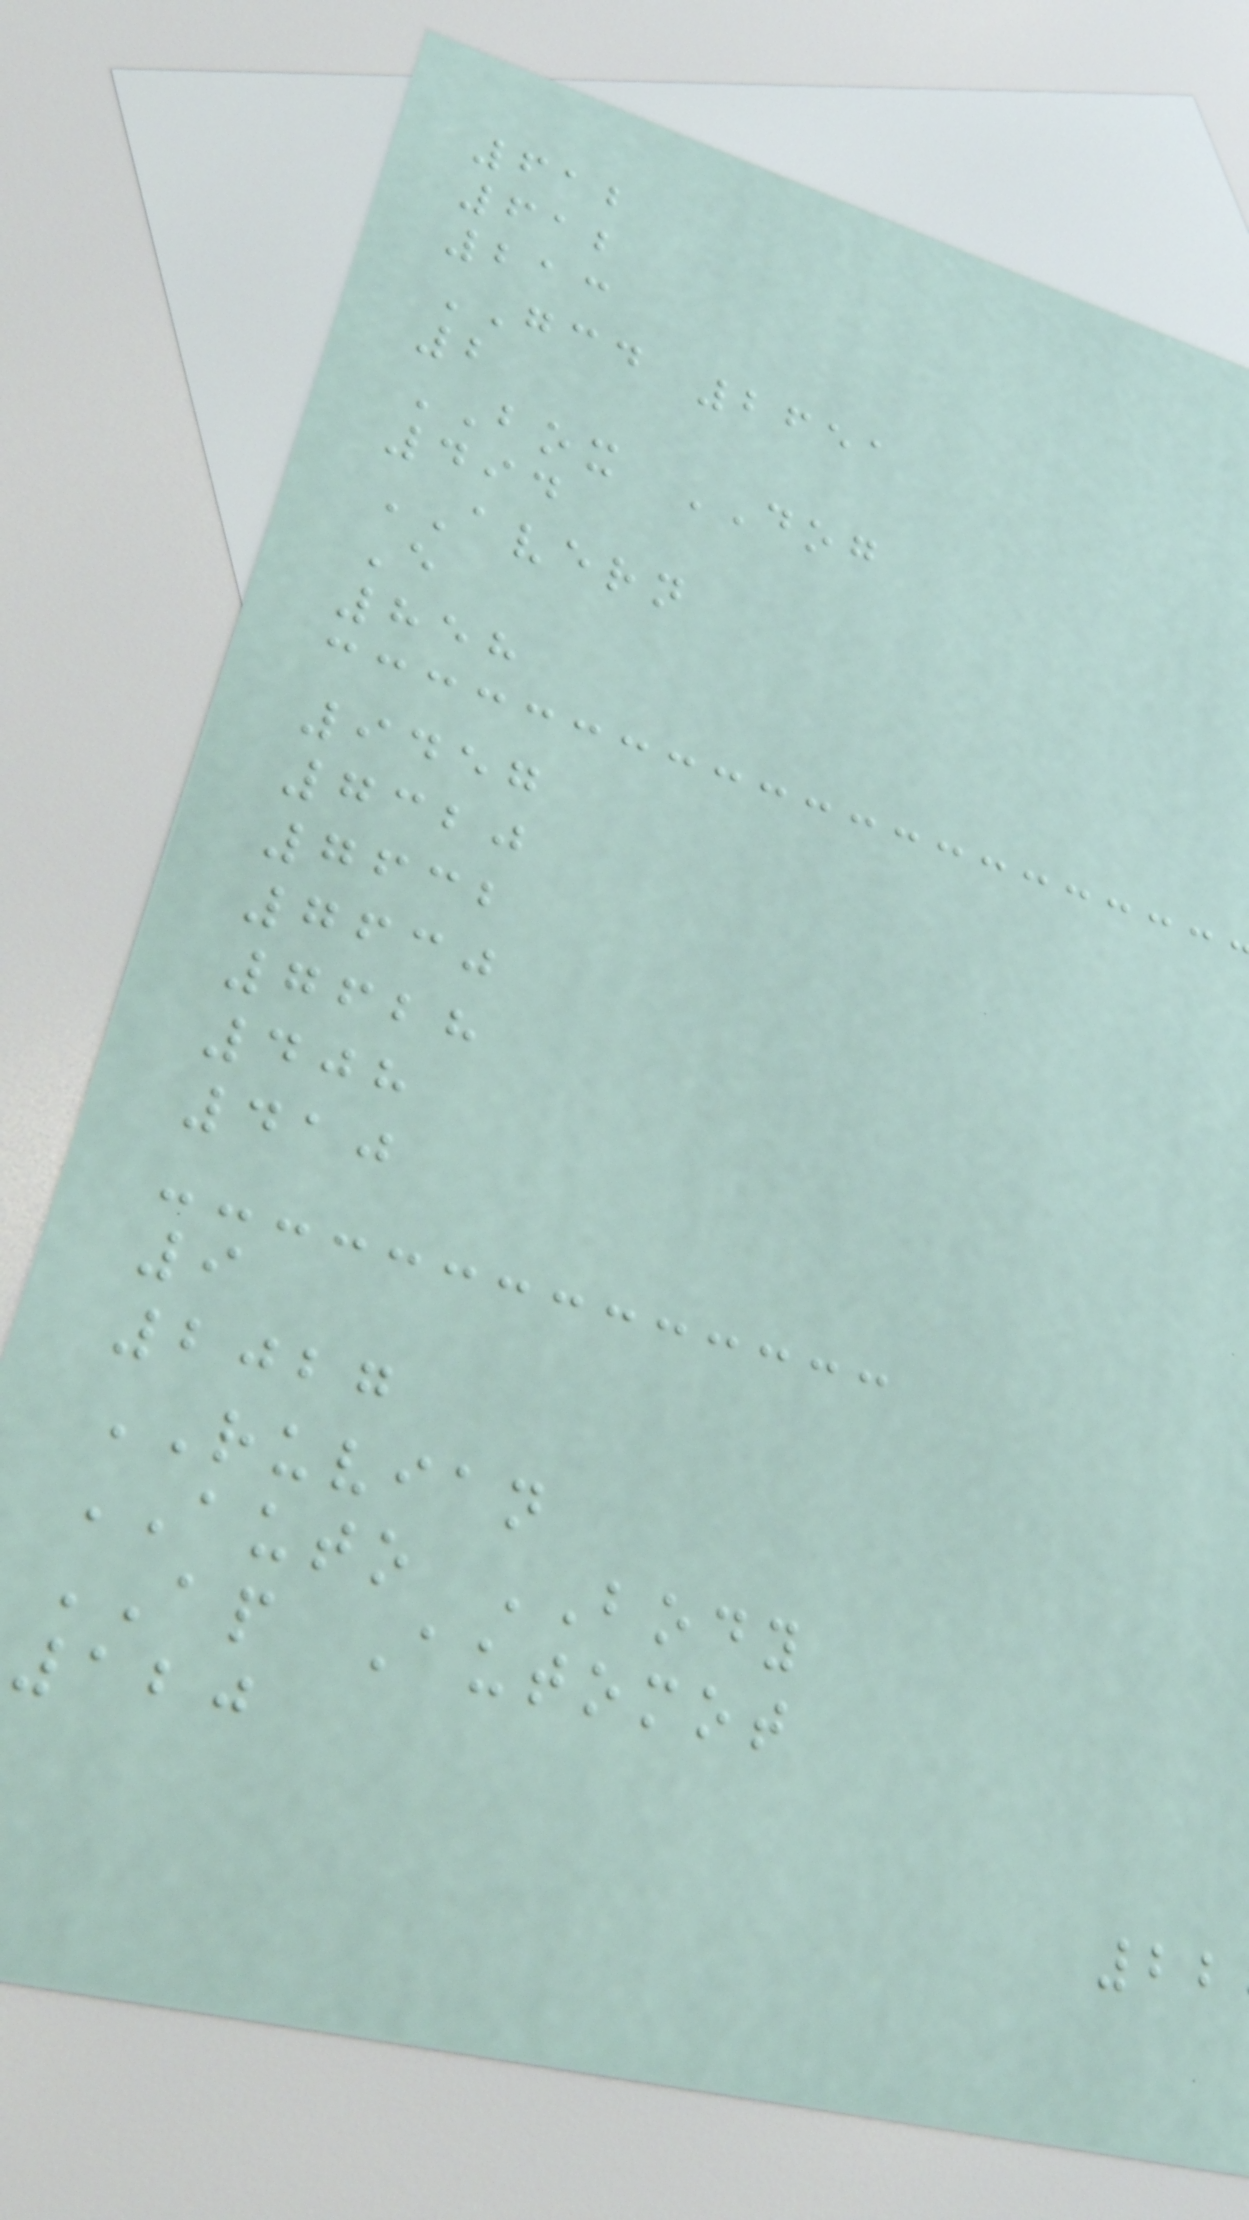612
612
213
GCD 2651
2
BOX DOG
494
AVERN
E
858
9457
7320
7632
7630
7628
408
410
9
2027
RUVIAN
AUTO BODY
AP Automot
120
